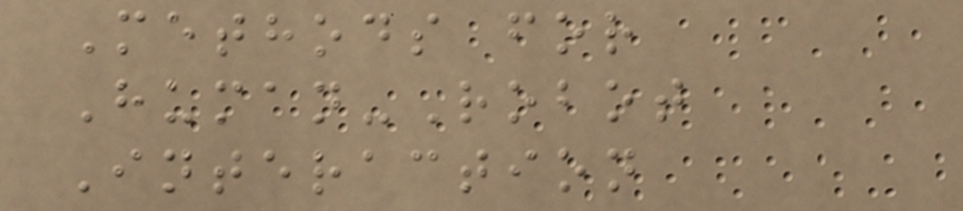Methods for
Human-Robot
Interaction
